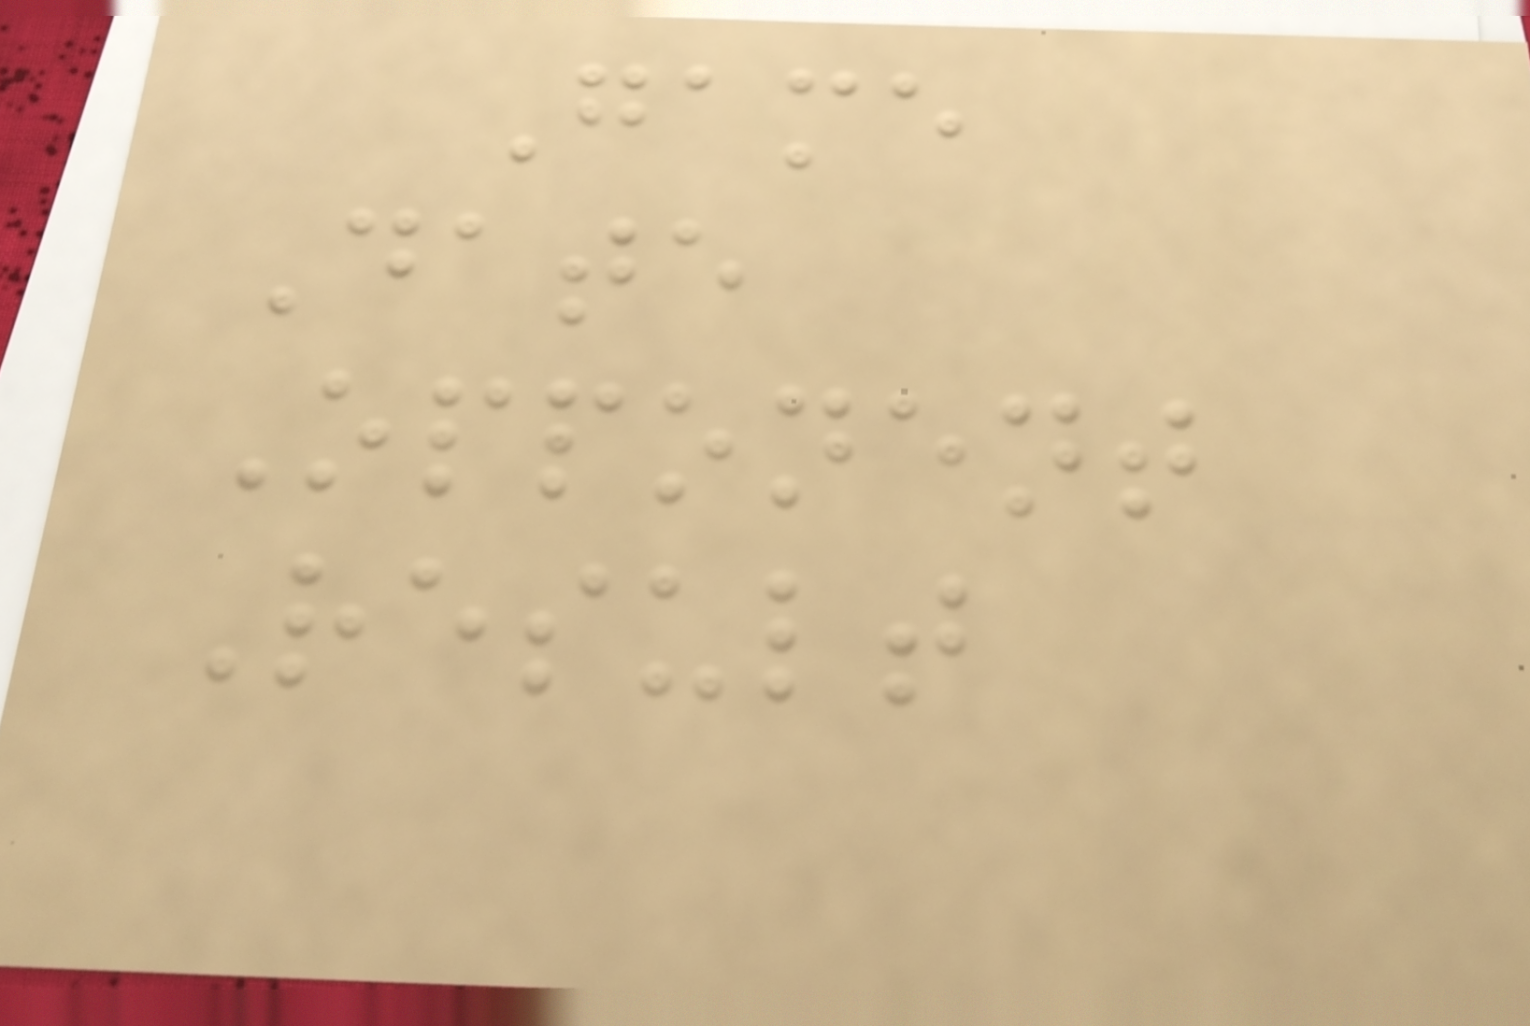Game
Date
Opponent
Result
